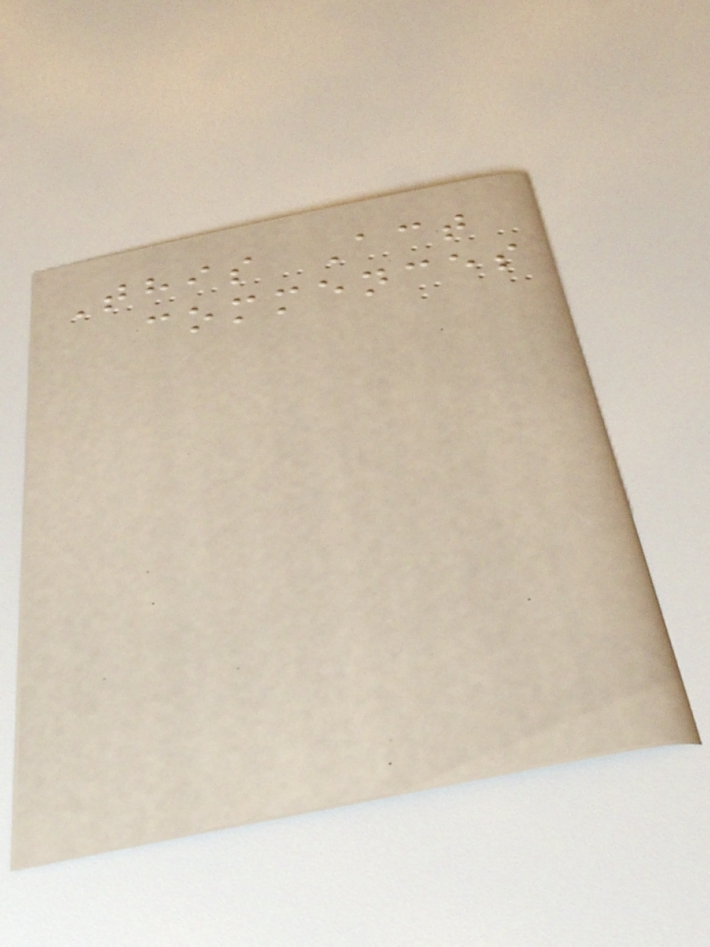This Act
commences
